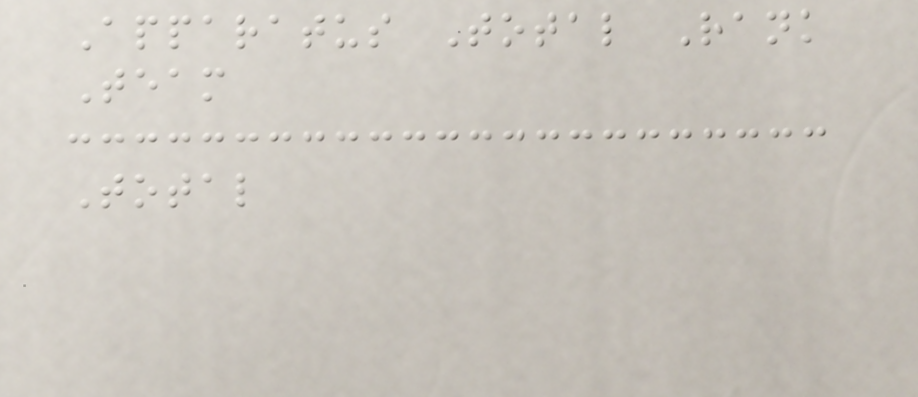Apparatus Total Rank
Team
Total
